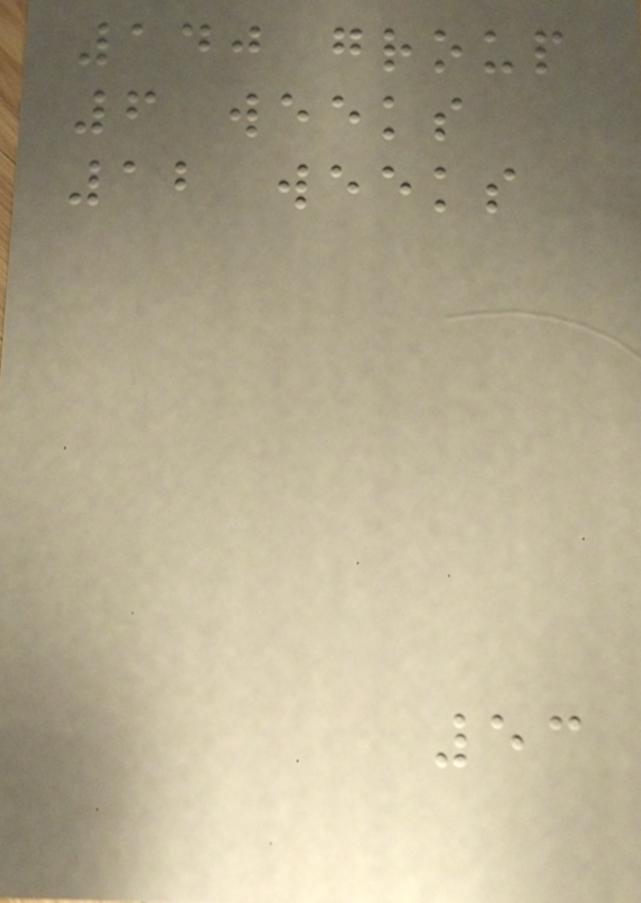140 group
6 weeks
12 weeks
53
